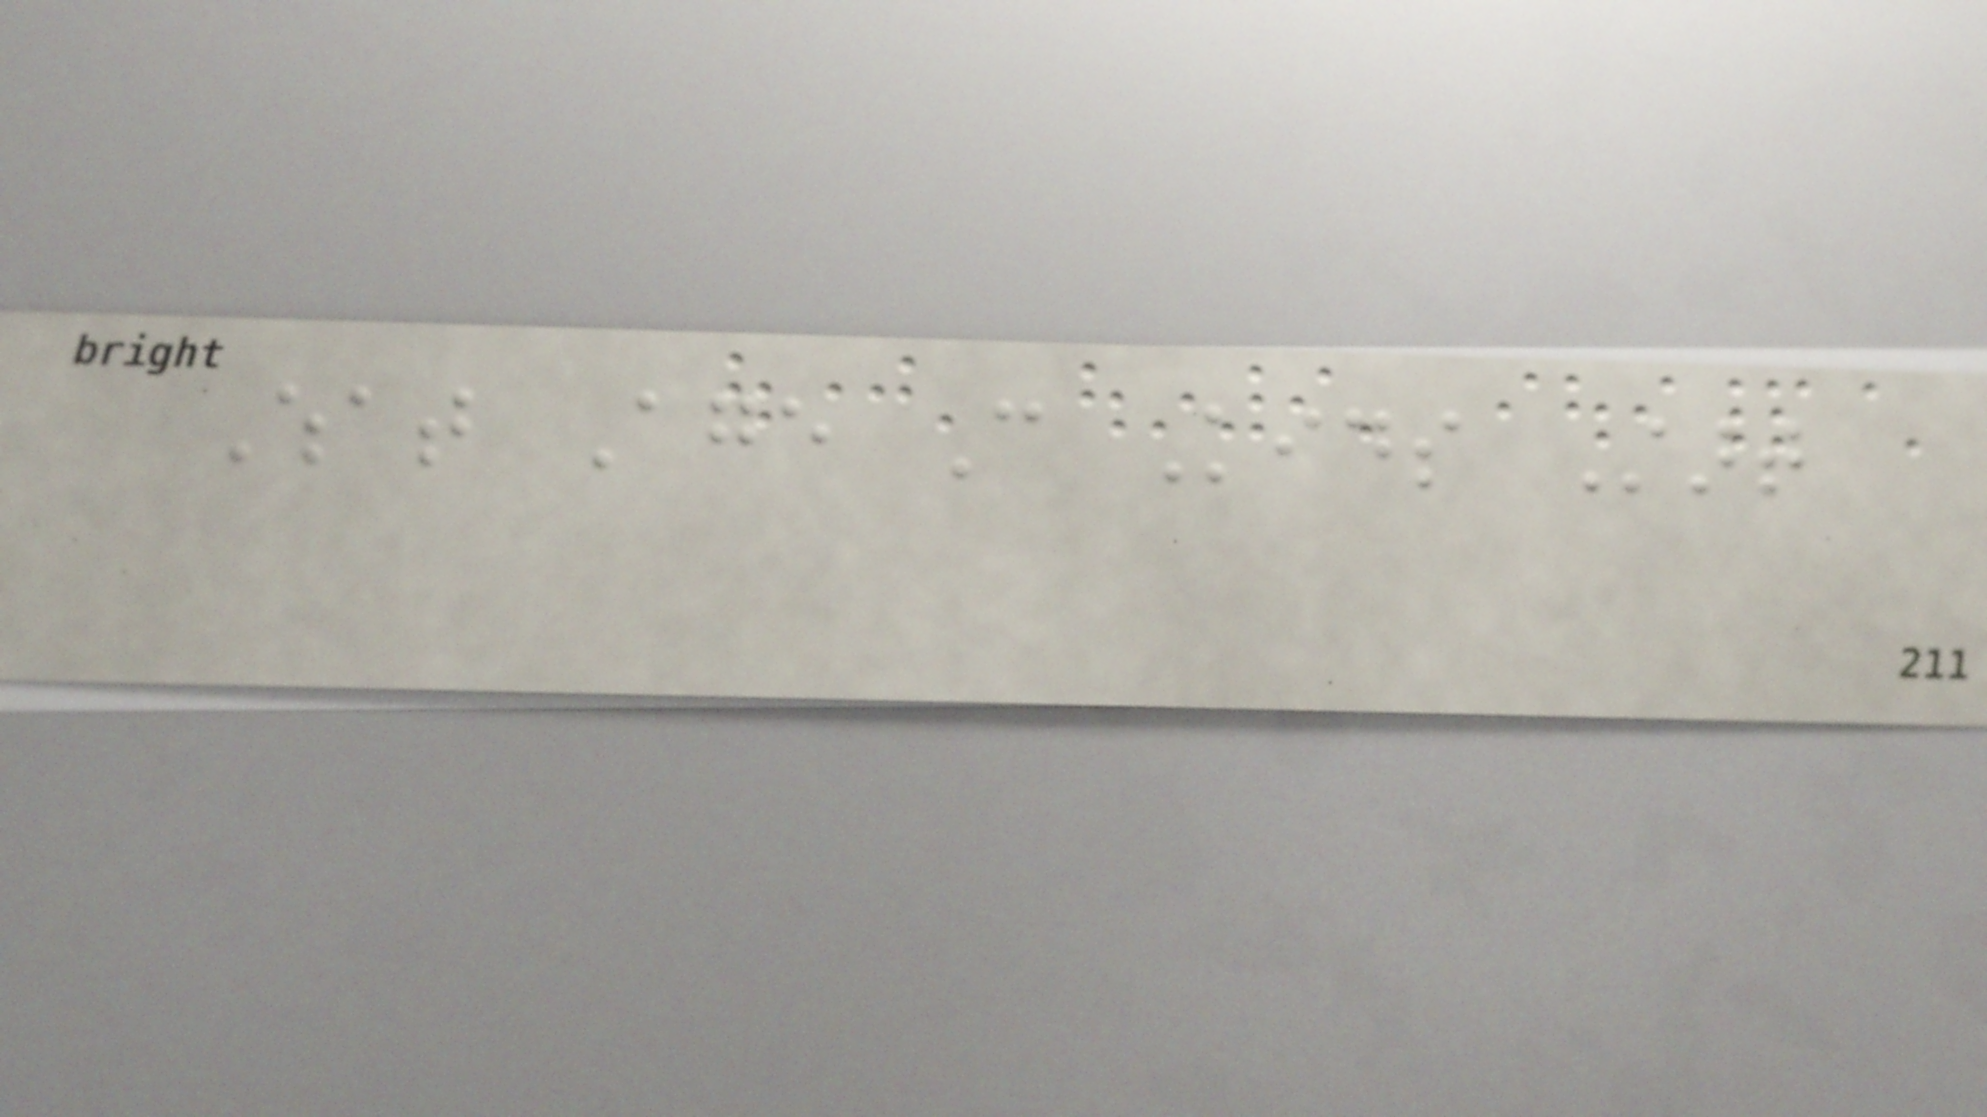What Age Can Kids Start
